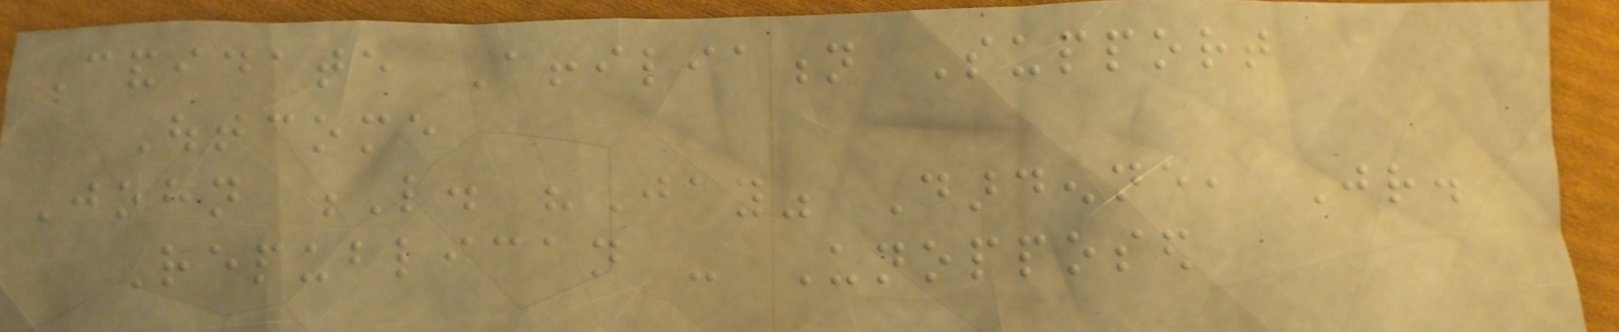Candidate Affiliation Support
Outcome
John L. "Jay" Dardenne, Jr.
Republican - Unopposed
